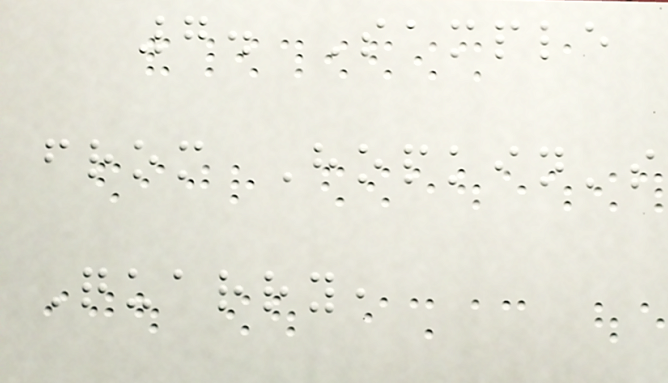7. Sample
from Hopkin's
Quarry,
